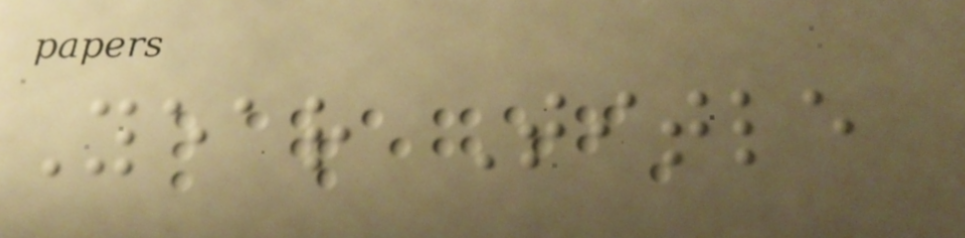Year Title
